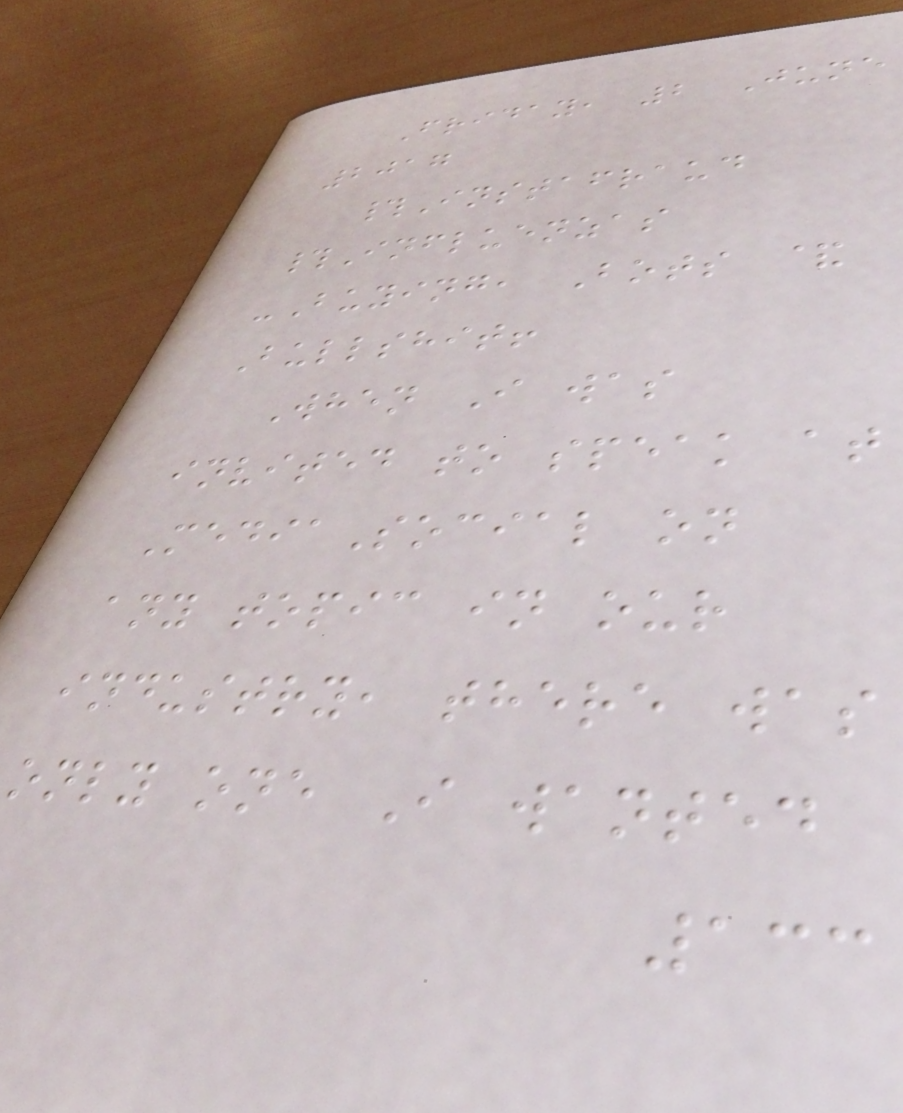Friday, 2 June
2017
#Instafraud
#Influenzas
-Buying, Bots &
Bullshit!
When I was
invited to speak at
MediaSocial on
any topic in our
industry, there was
only one I wanted
133
